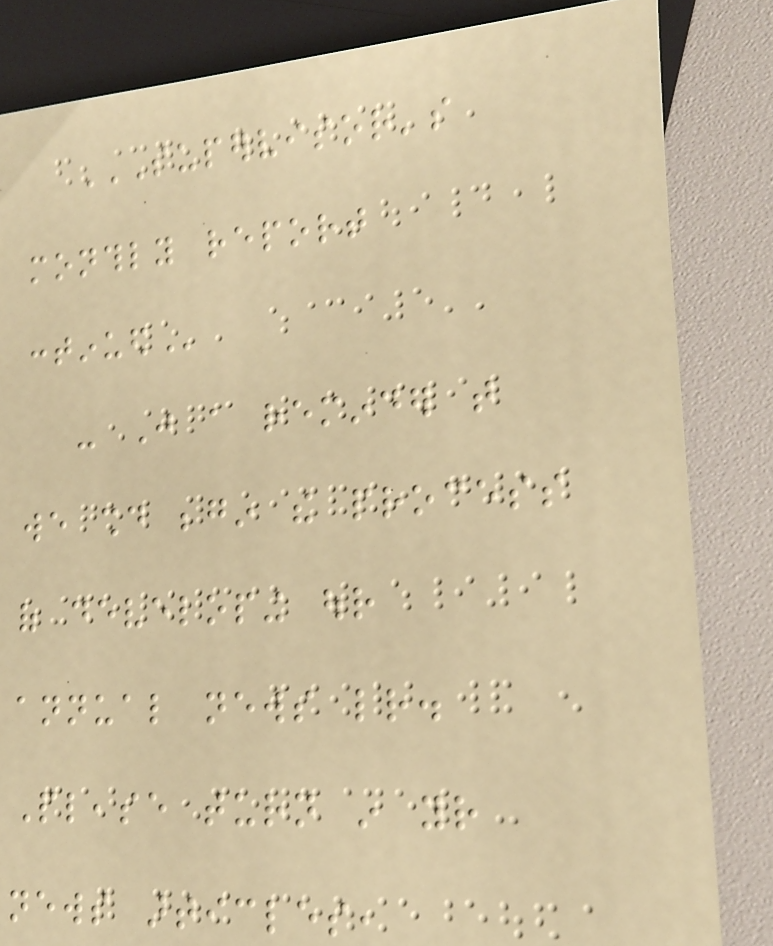SUPERVISOR'S
MONTHLY REPORT
CONTINUED
- Just a reminder that
we should begin the process
of developing our
annual news letter.
Please turn in your
news articles,
